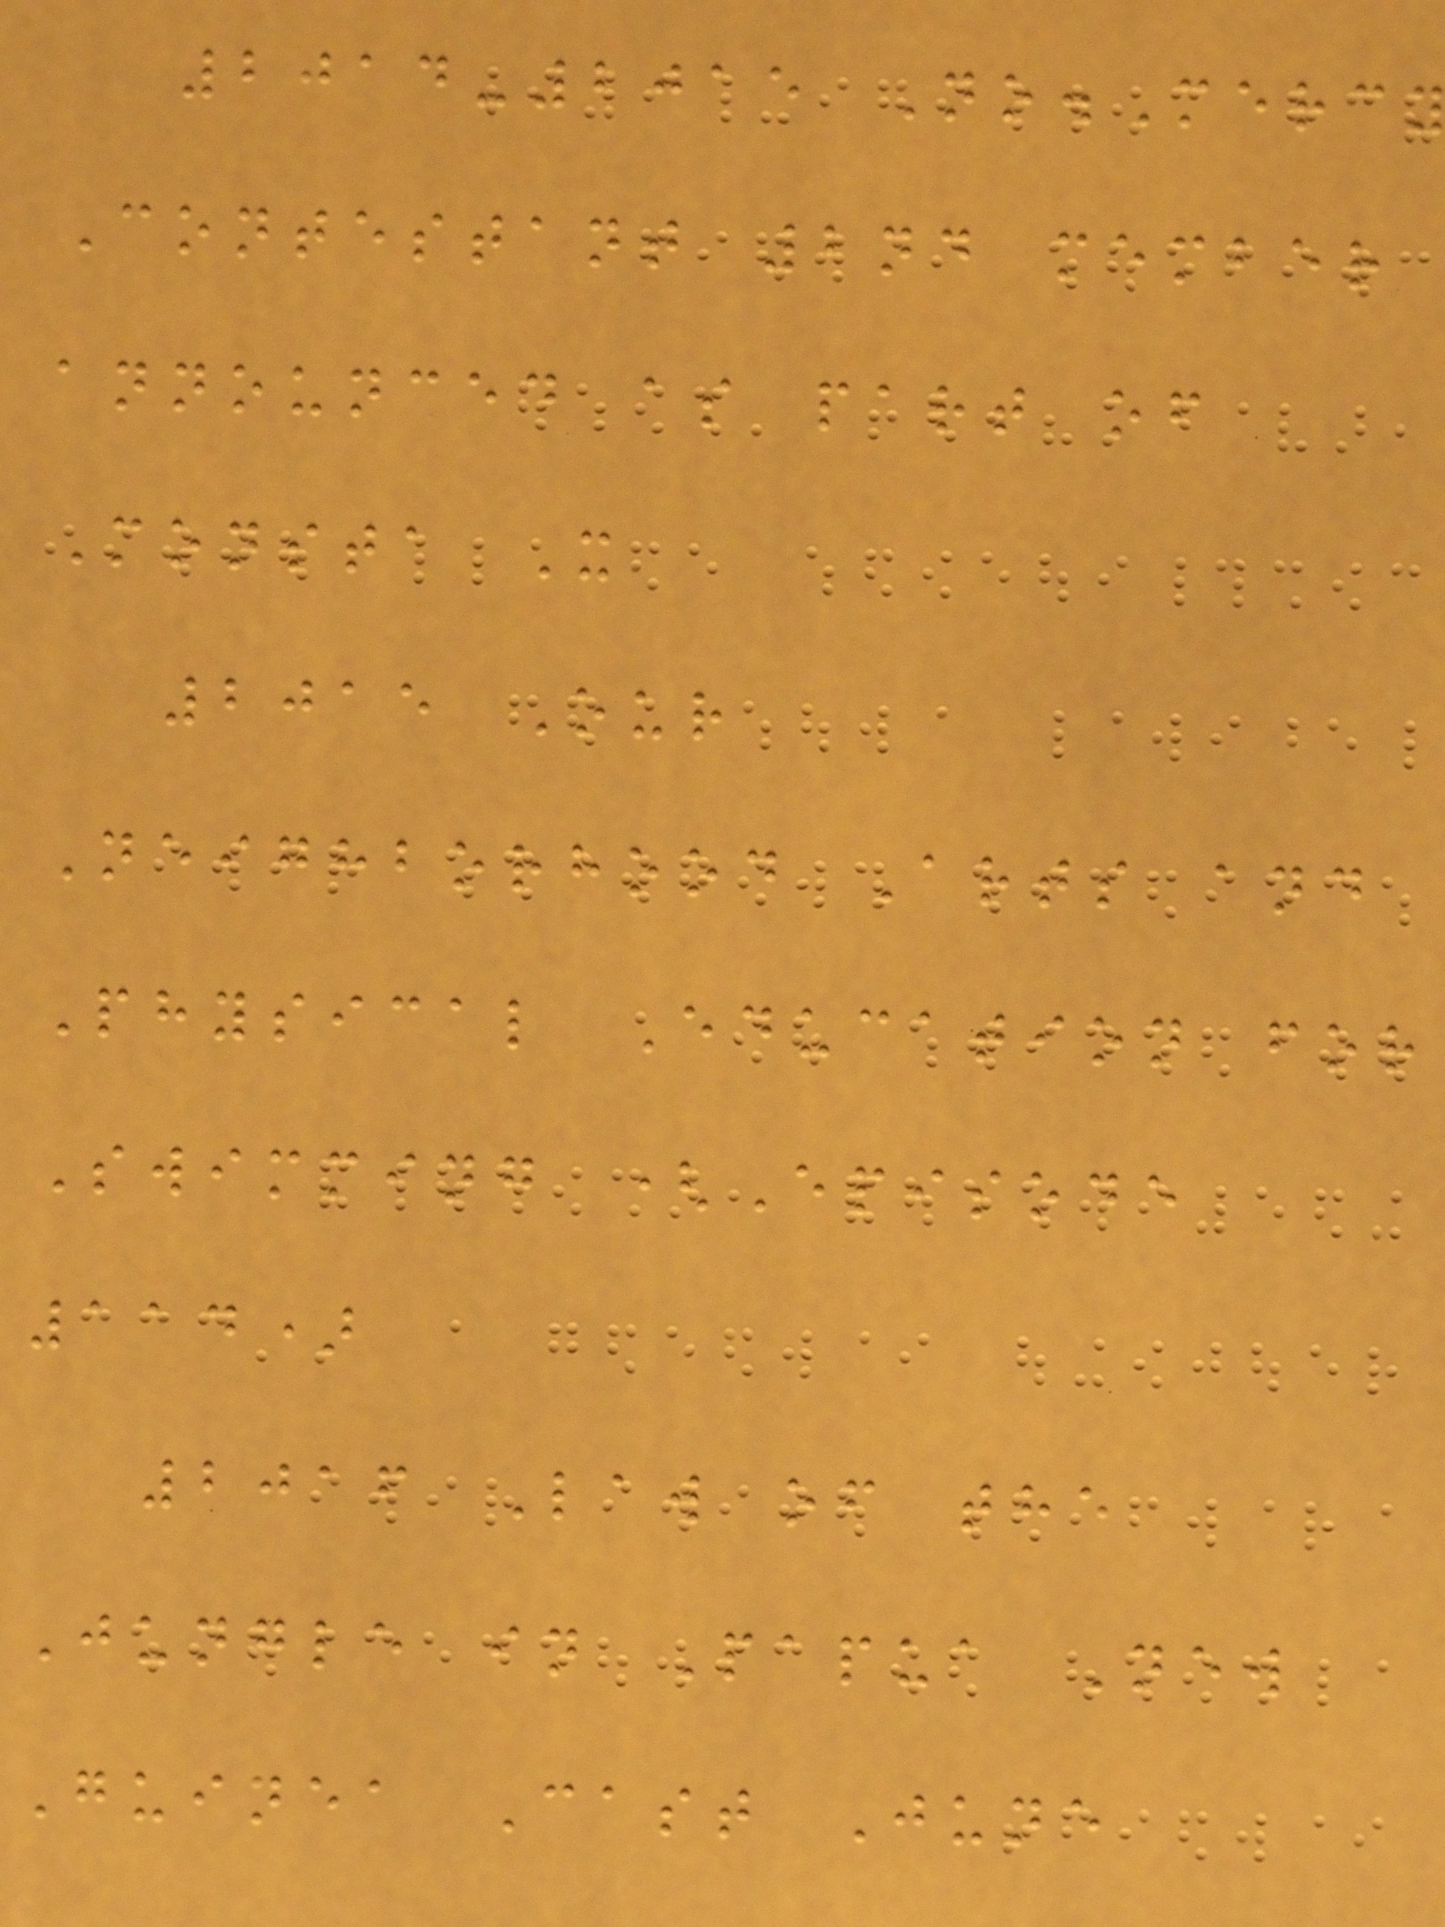2014-2015 No.Mercy
Contestant 2nd member
announced as part of
Monsta X
2015 Our
Neighborhood Arts and
Physical Education for
Swimming (Episode
114)
2016 Law of the
Jungle in Papua New
Guinea Cast June
